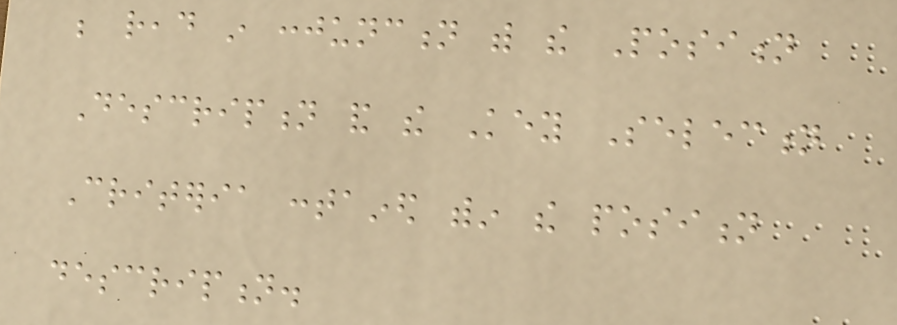be read in conjunction with the Position
Description and the Key Selection
Criteria contained within the position
description.
